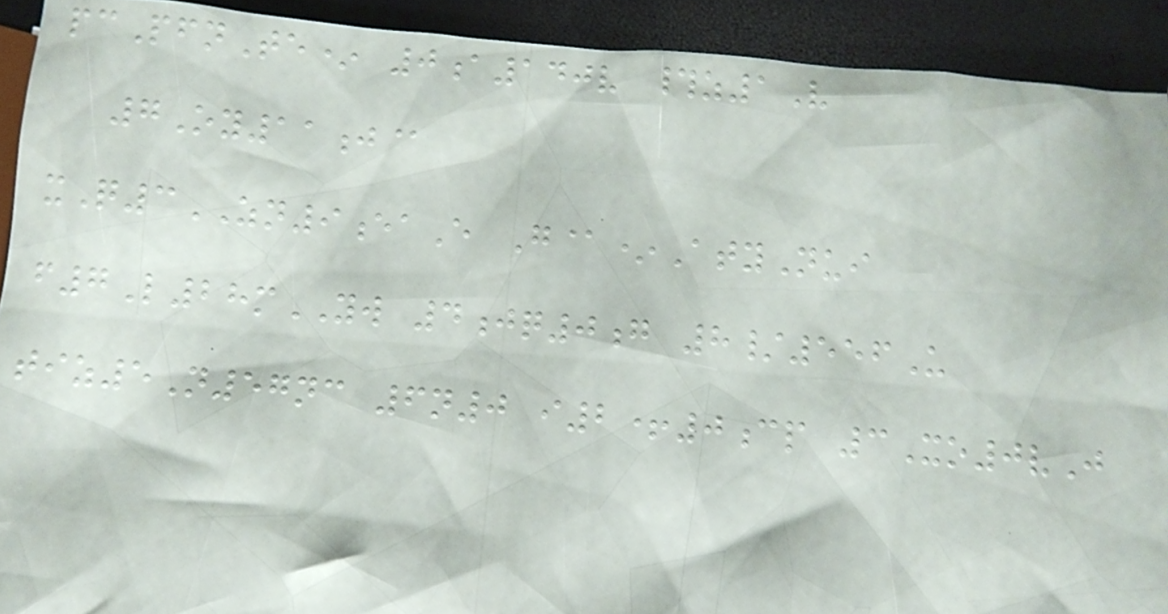pcPfnTe* 0a140v #z1V
7Oy11j@
xQ3ZN9eaE G@*AtyNui
f7L28mYW 4jq0g 8/556U
tiz5N57nc 6n0 i2+0cp 3Xo0vJ
